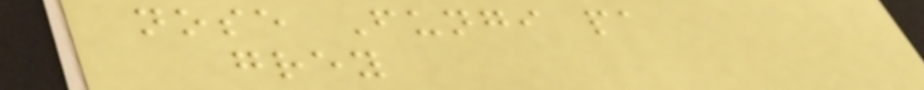nose Fungi pa
grey
